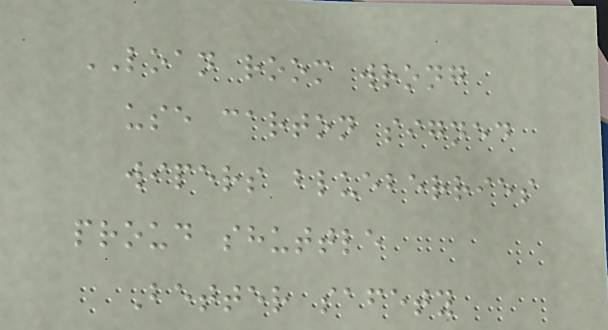LOAN room wrong
use carton signed
wipers blueberries
proud shuttle
Better safety
